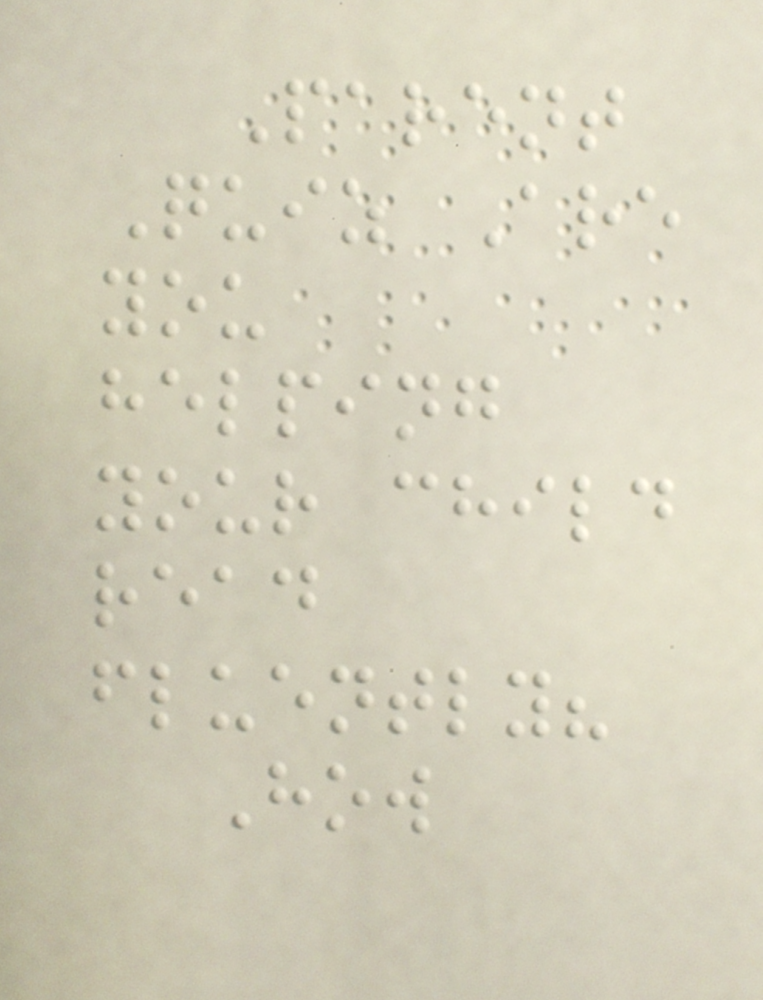Parent
Quiz Are
you
helping
your child
read
fluently?
How
